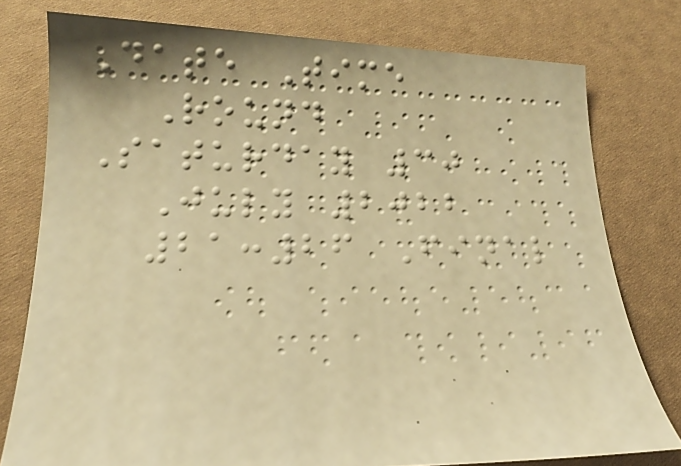Date Time
Round
Saturday 30
July 2022
21:26 Final
